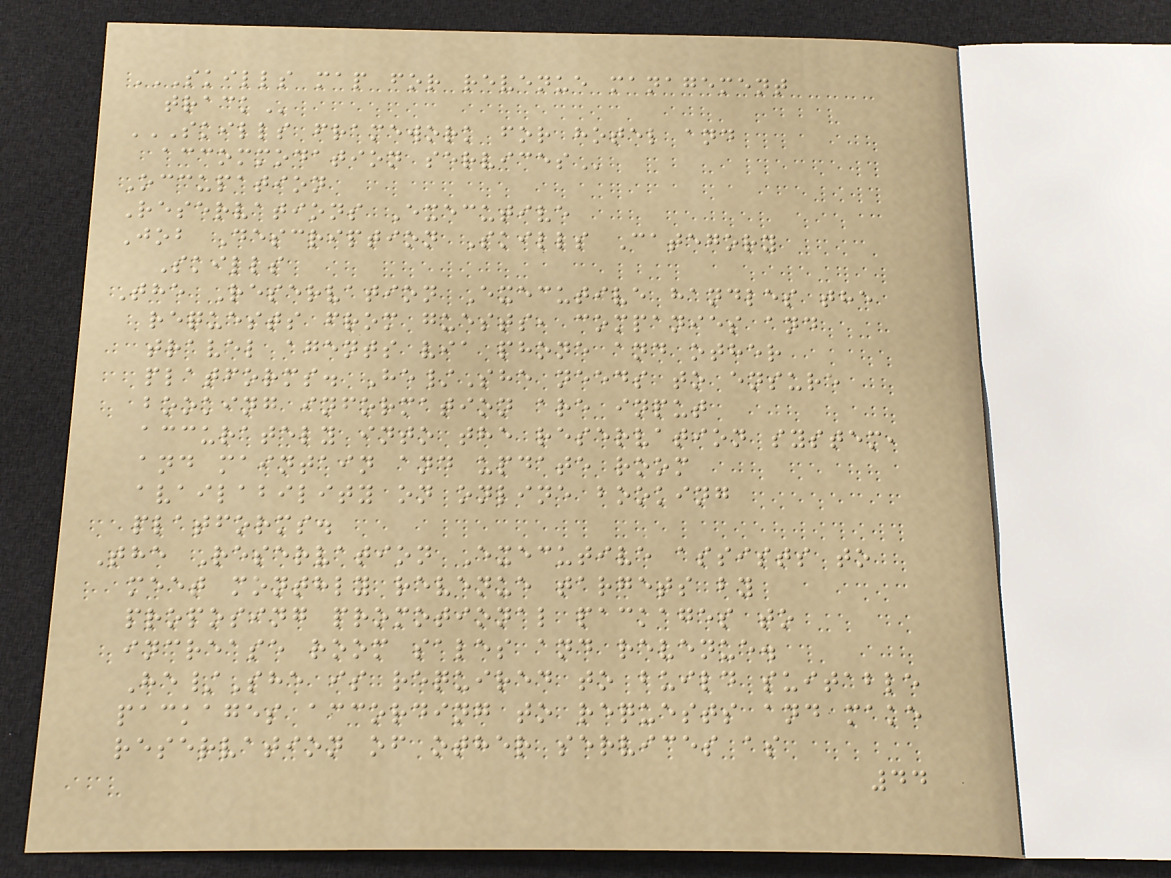SKILLS MAP FOR REVENUE MANAGEMENT
TRACK
SKILLS FRAMEWORK FOR HOTEL AND
ACCOMMODATION SERVICES
Occupation
Reservations Executive
Job Description Skills Category
Skills
The Reservation Executive handles the
requests from guests, companies and
travel agents via phone and other
platforms. He/She needs to ensure
booking information are input
accurately into the reservation system,
and maintain and update room
availability on online booking
platforms.
The Reservation Executive assists to
meet monthly revenue targets by
proposing promotional packages to
increase room sales and revenue.
He/She is required to build suitable
packages according to requests and make
reservation of other services as
44
